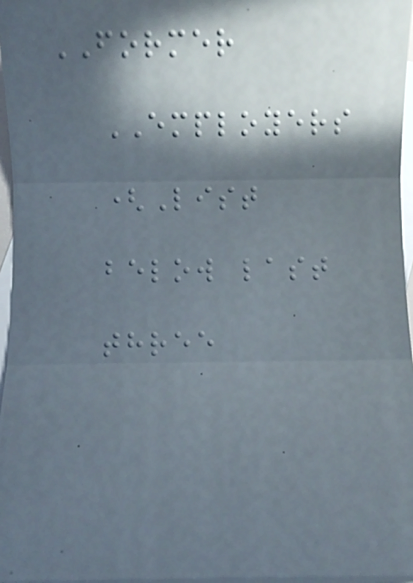FORMER
EMPLOYERS
(List
below last
three
